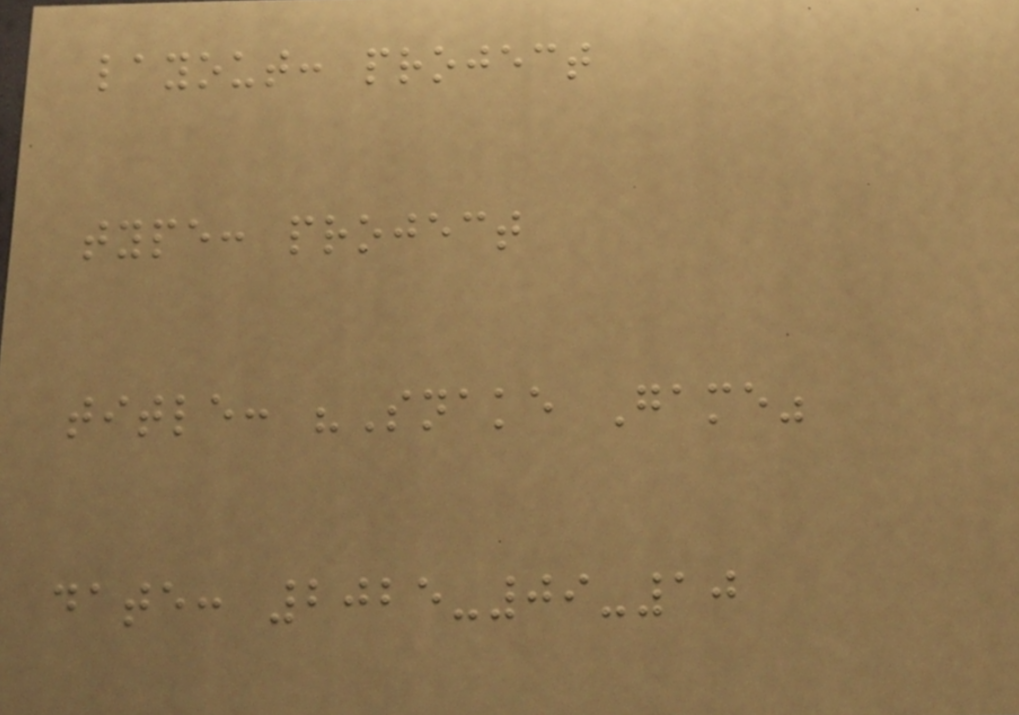layout: project
type: project
title: "Snake Game"
date: 2025-09-10
